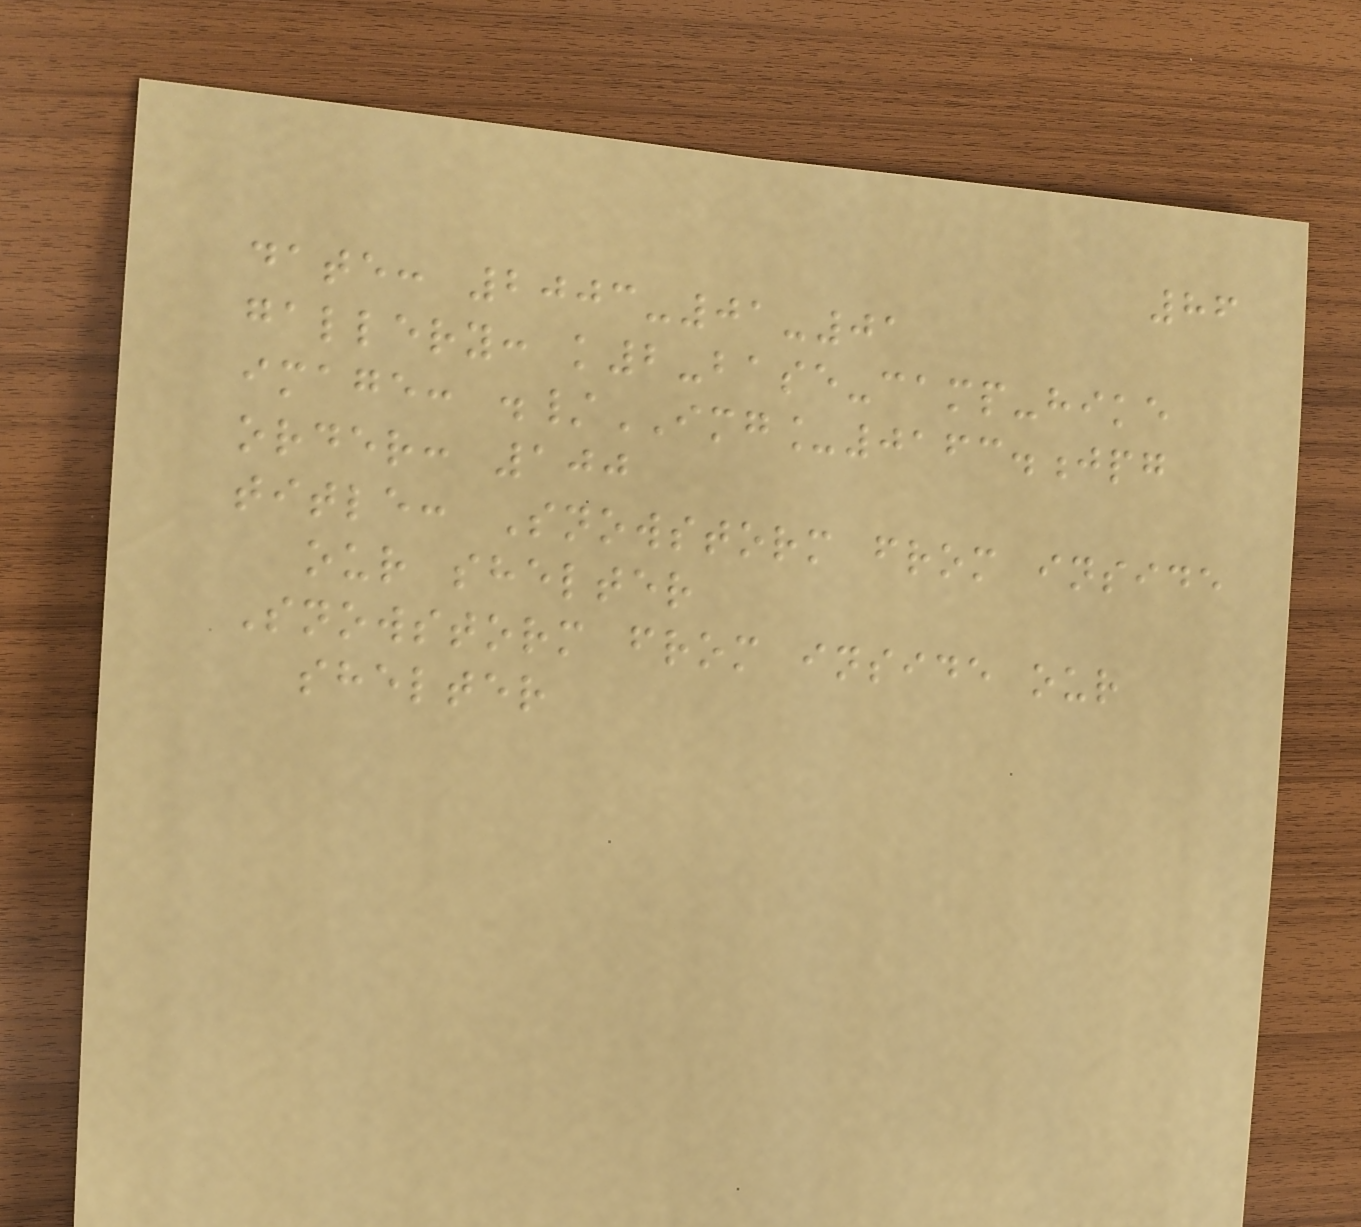86
date: 2003-01-01
gallery: k2-base-camp-hike
image: ./IMG_0163.jpg
order: 100
title: Snowstorm from inside
our shelter
Snowstorm from inside our
shelter
